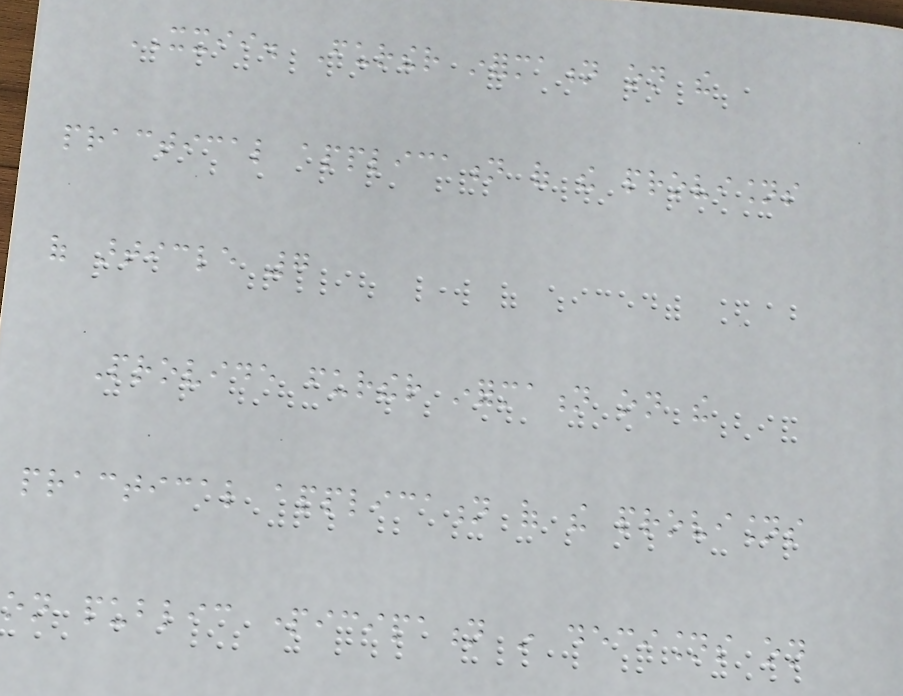XXII. Further information on the
practical application of the provisions
of article 7
Provide further information on the
practical application of the provisions
on public participation in decisions on
